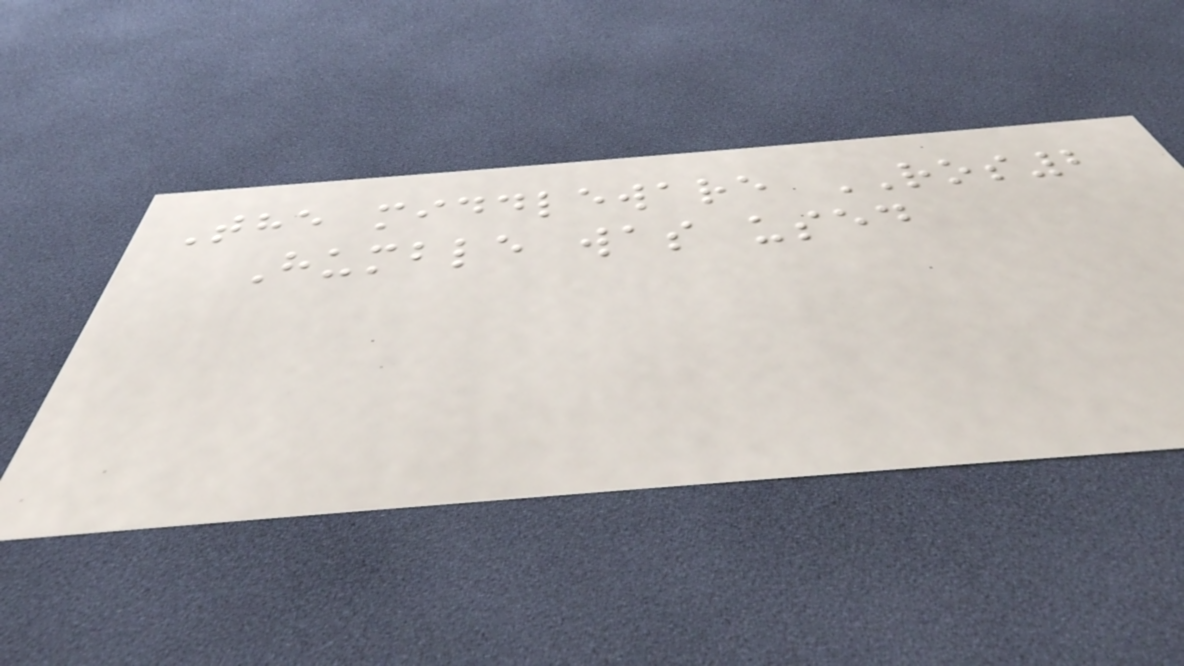The middleware ROS2
Humble was used
